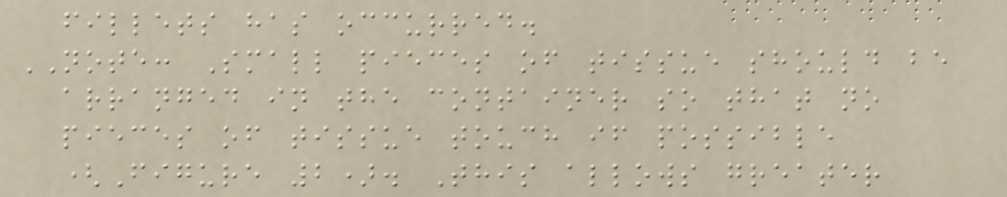fillets has occurred.
NOTE: Small pieces of tissue should be
arranged in the container so that no
pieces of tissue touch if possible
(Figure 2). This allows greater
